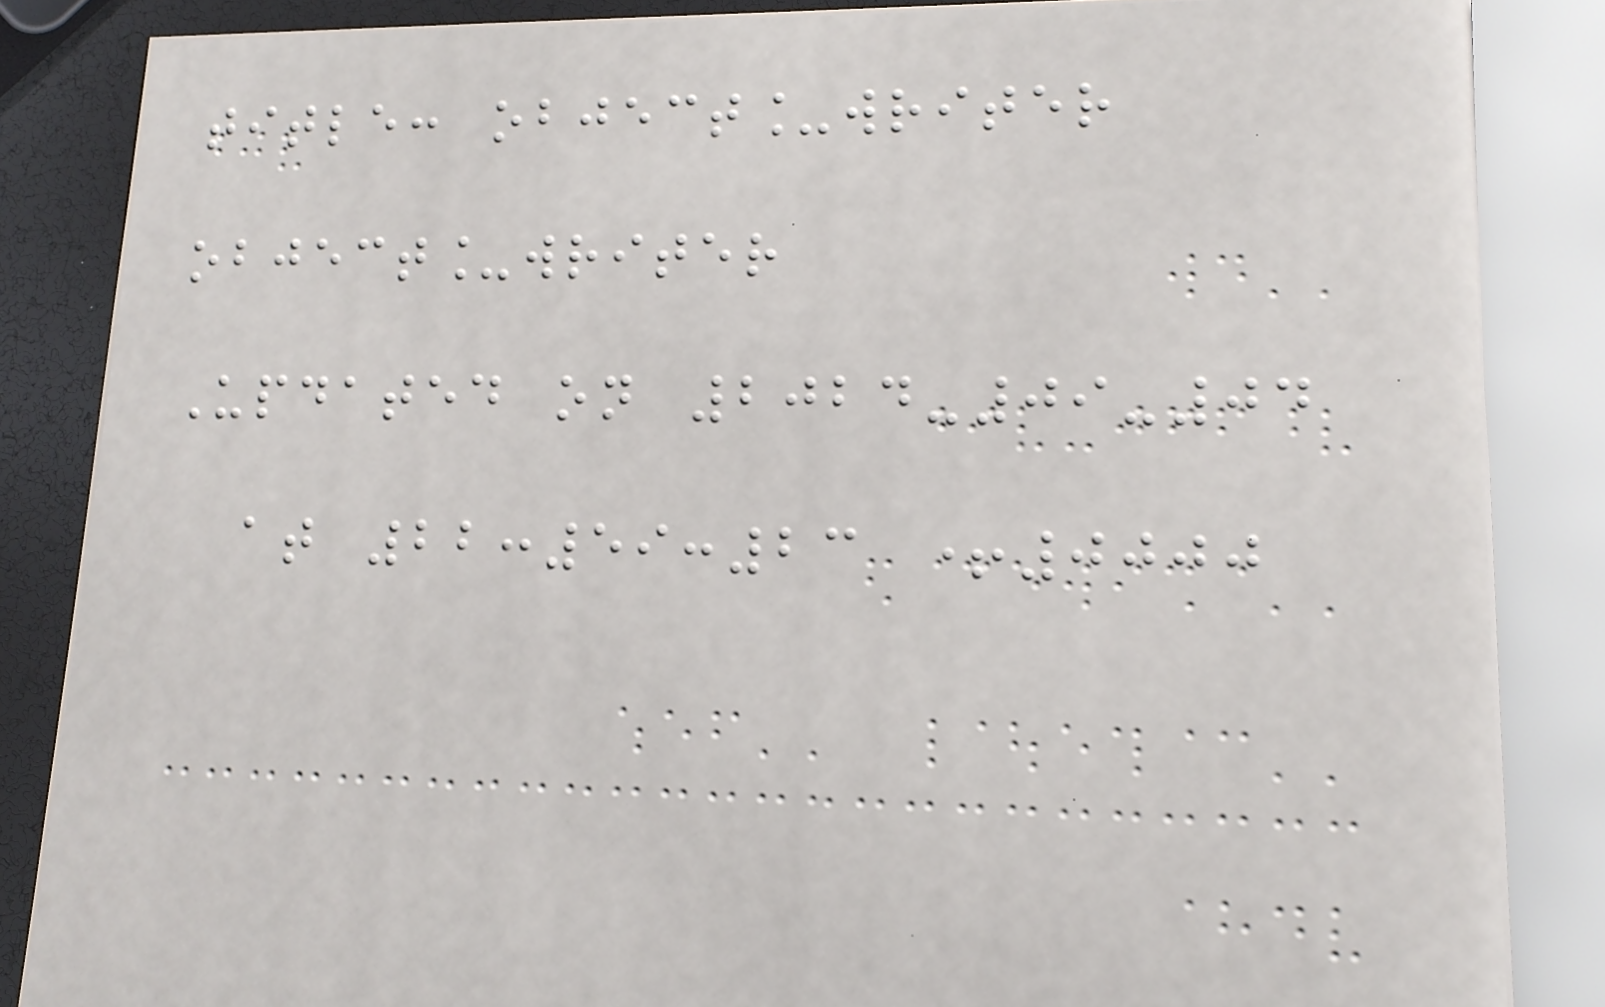title: object_writer
object_writer
Updated on 2024-09-04
at 22:59:23 +0000
